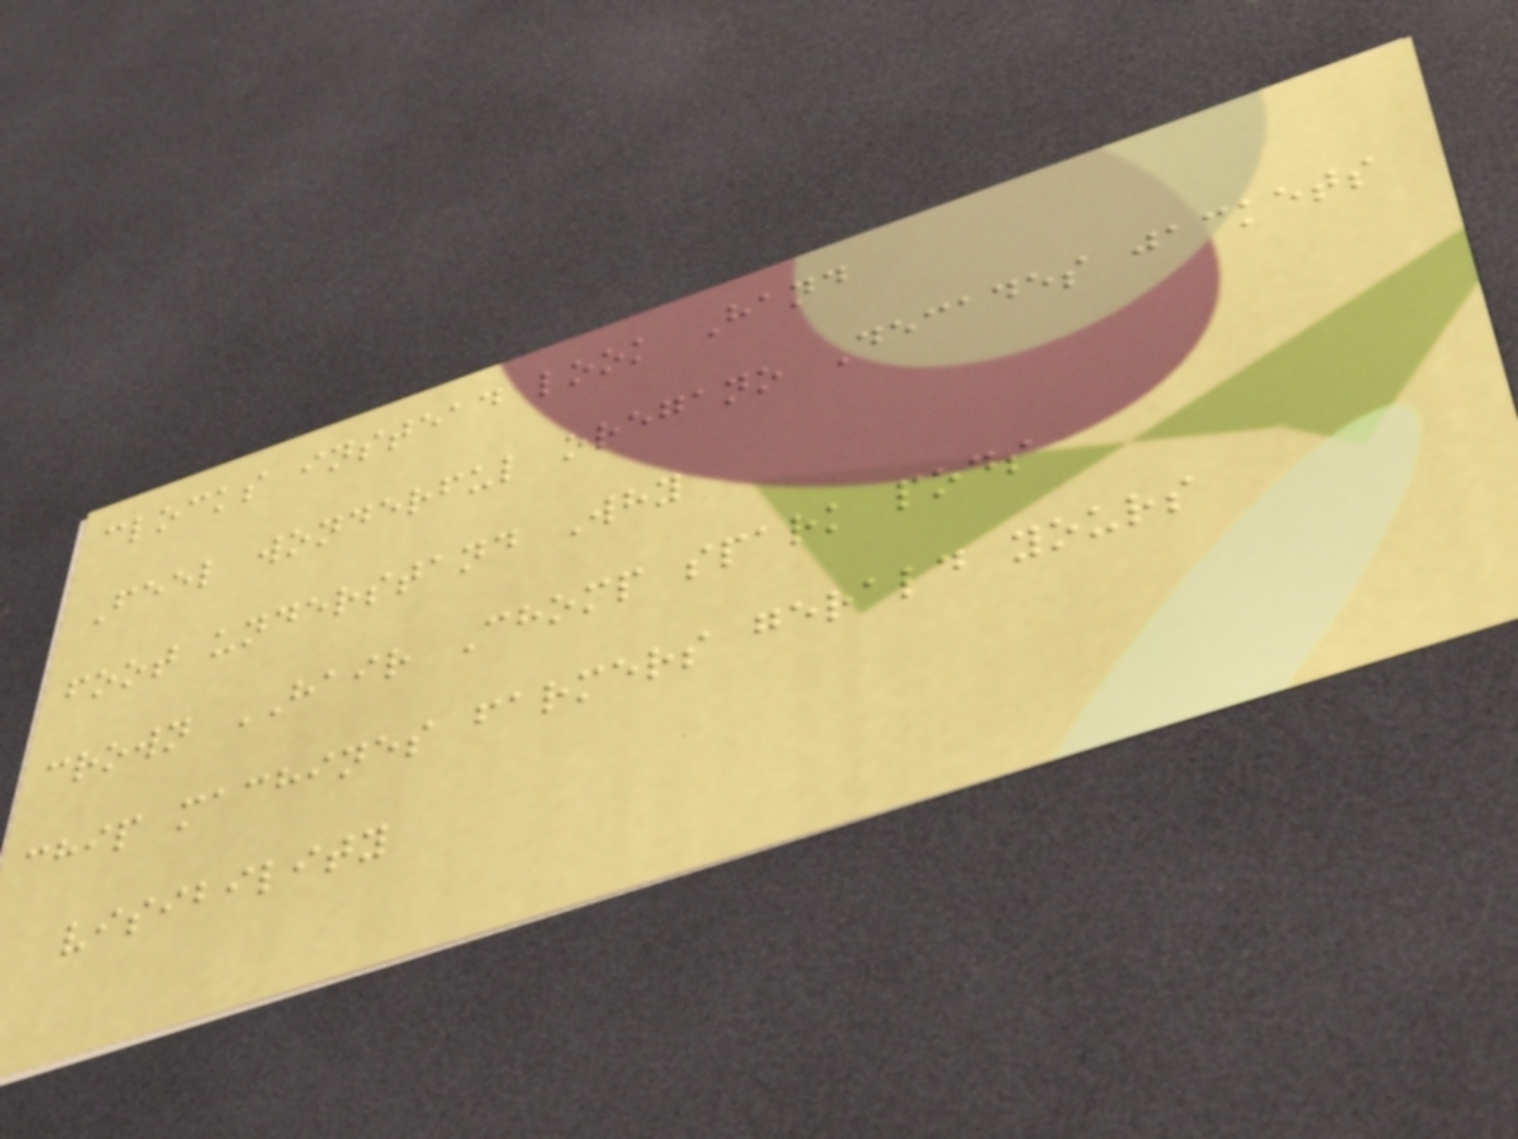clocks instead look Hand
Feel wonderful oregano Decades jackets
foot understand Why
crown HAIR Chomp spark pods
chip machines farmers gerald yours
visibility
